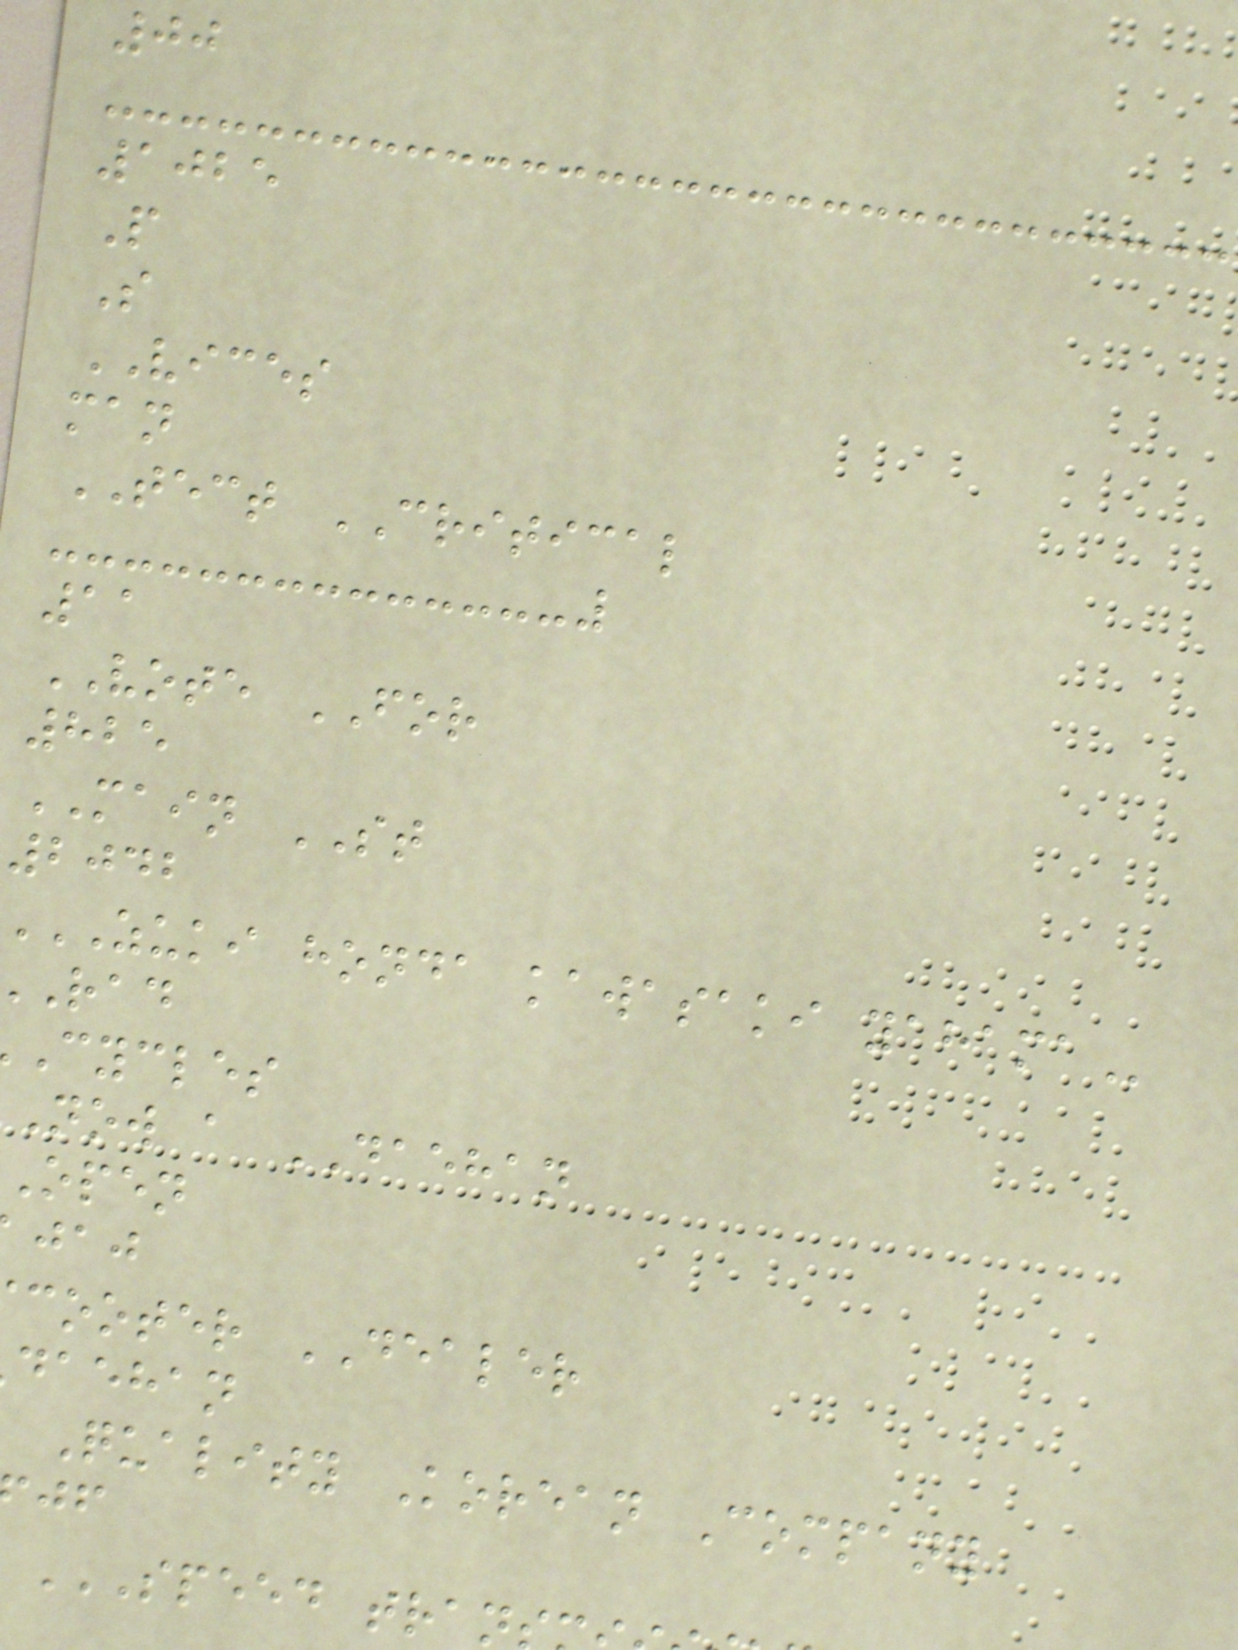00
1025
P
S
VICES
man
TECT CRITICAL
11
VOTE FOR
825
MAIN ST
2042
ZUKI honda kawasaki
cycles
now a DAEHAN
open
cooter DEALER
daehan
Quality Korean Company
